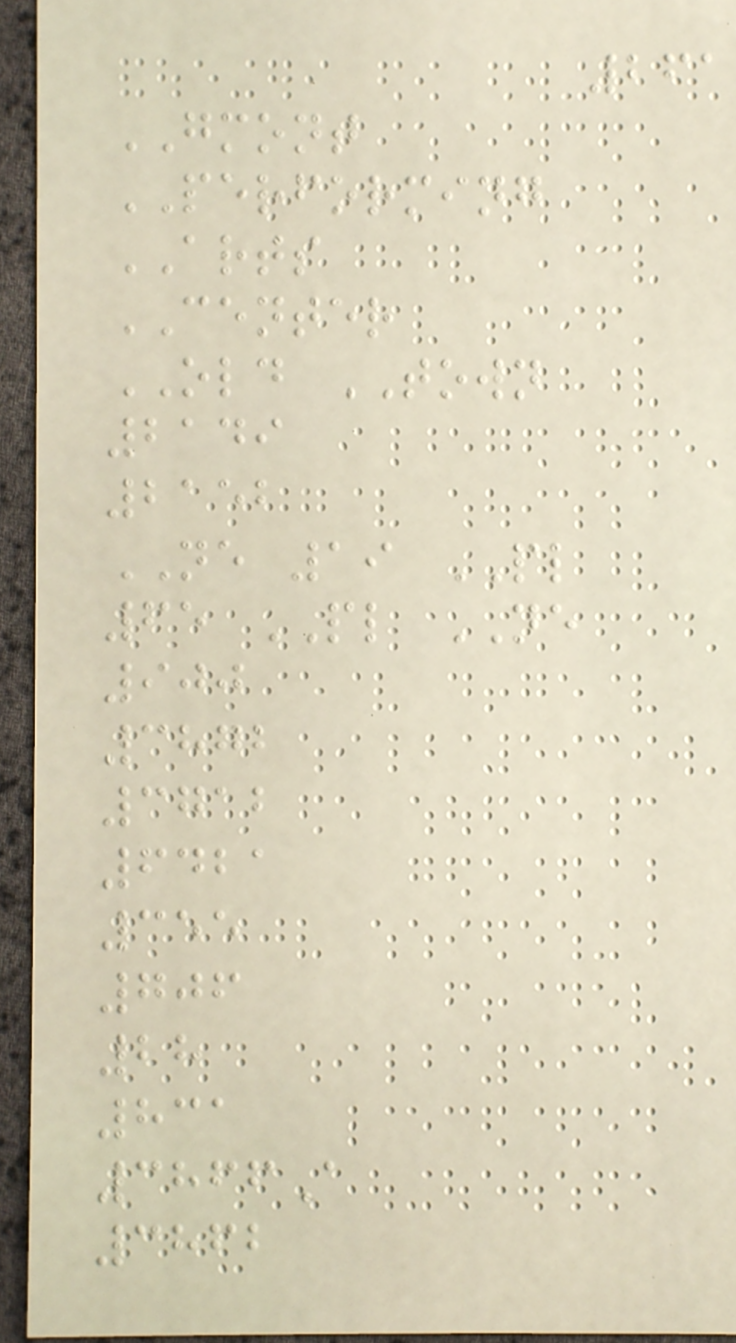261
GMONT
PERFORMING
ARTS
CENTER
OLD TOWN
2149
2152
NE 19 PL
65 PL NE
900
3872
3712
6421
355
706
28
831
3866A
3862
